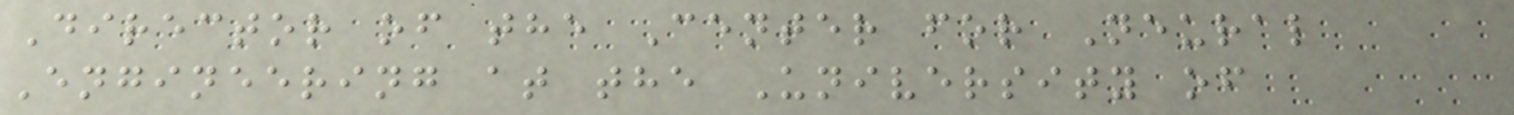Director of the Center for Neural
Engineering at the University of
